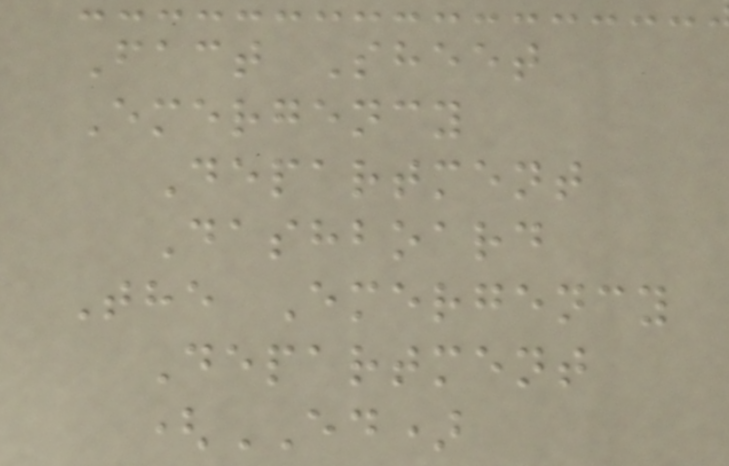Fact Sheet
Emergency
Department
Dashboard
The Emergency
Department
(ED)
